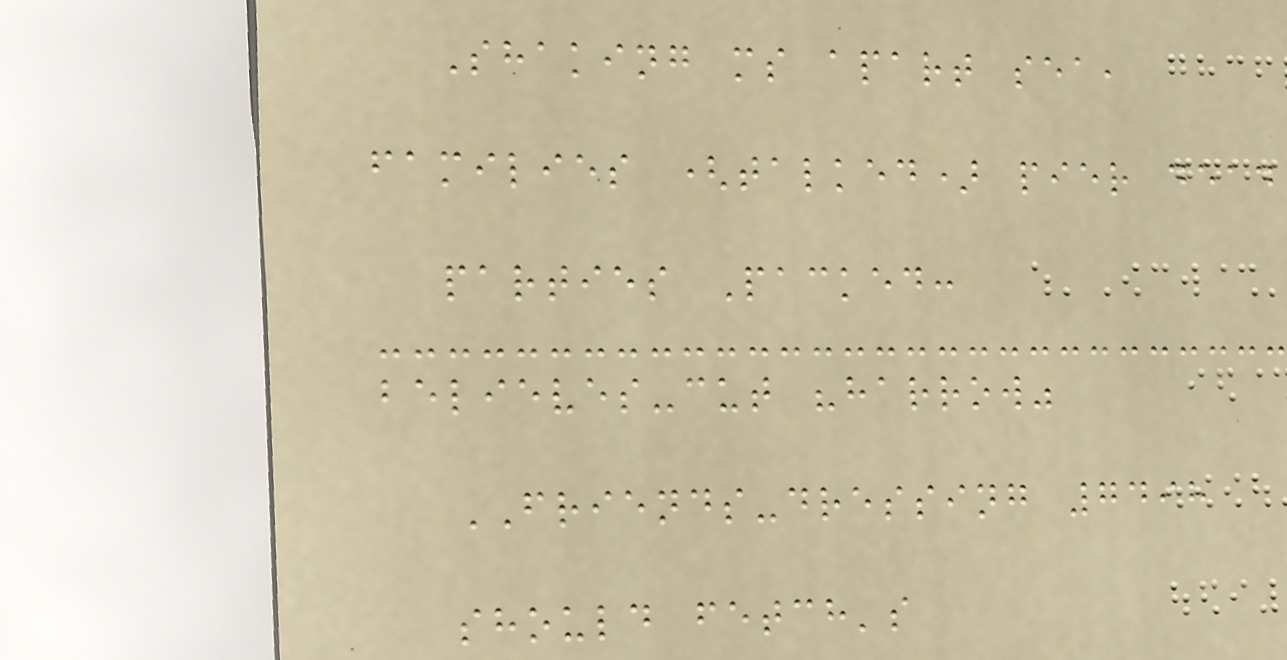Shaking ms apart sea,
families (talked) pier dead
parties Packed:
believes-cut "harrow"
FRIENDS-dressing 7498
should fetch's
